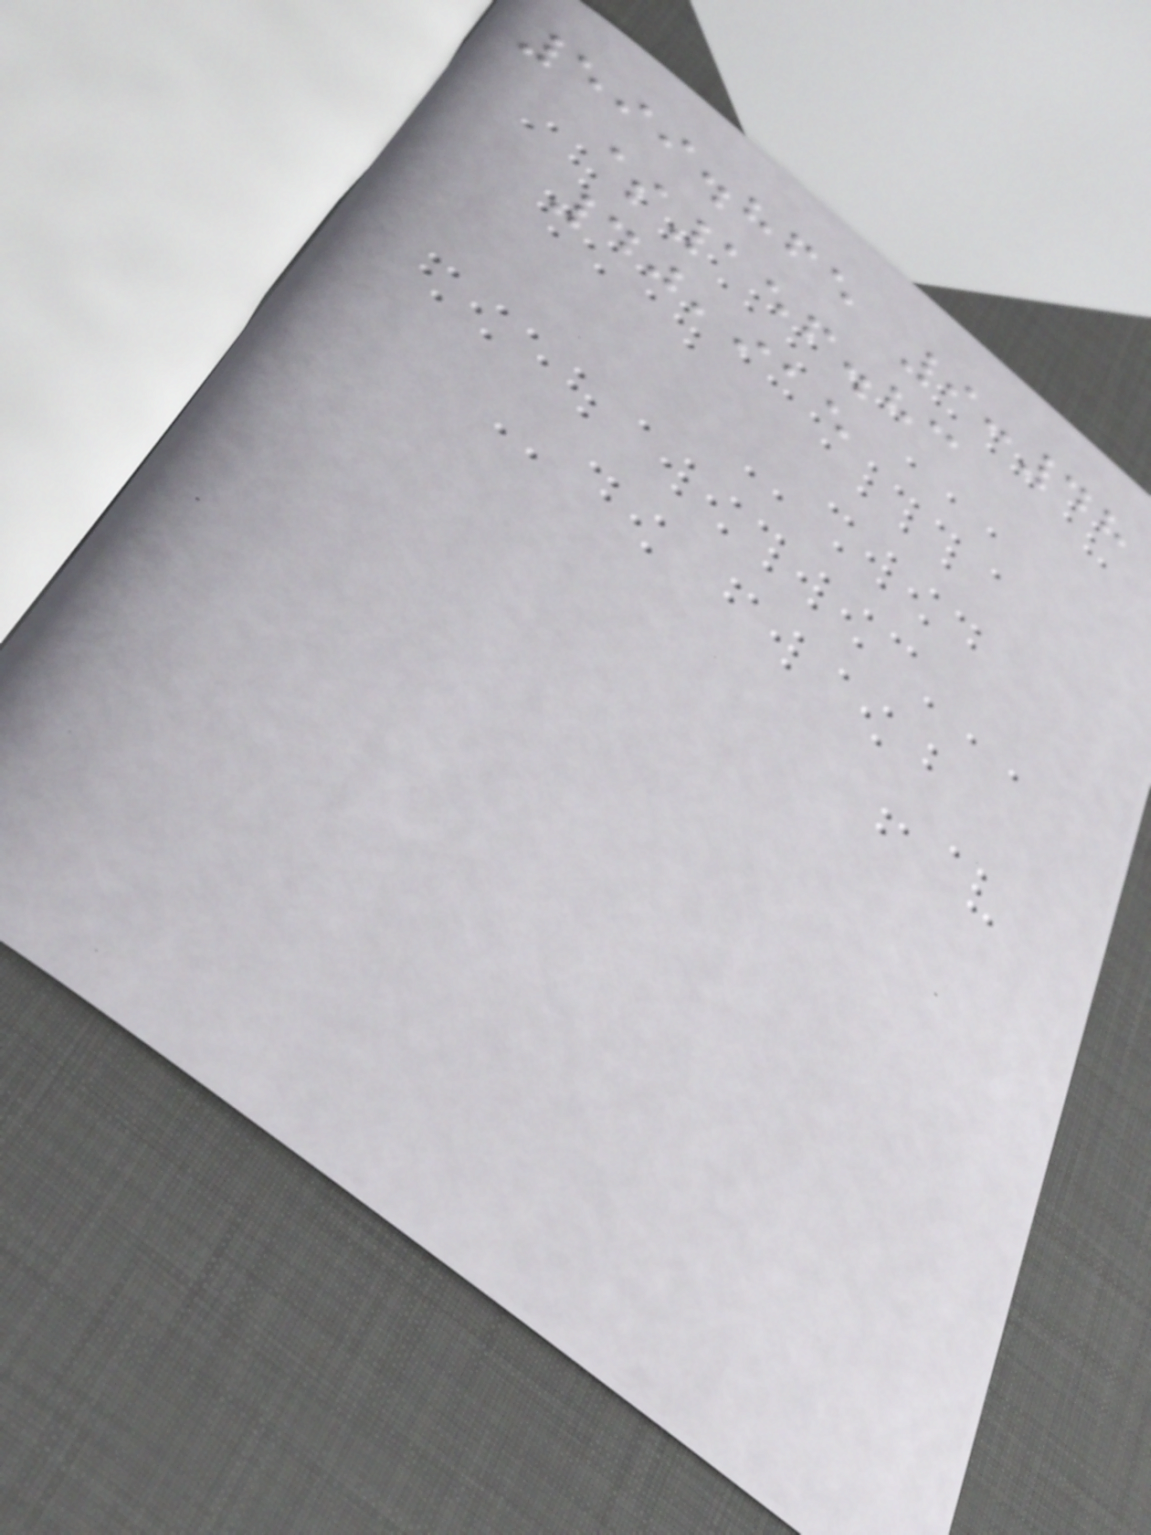599.865 9:48
$156.83
40,915
